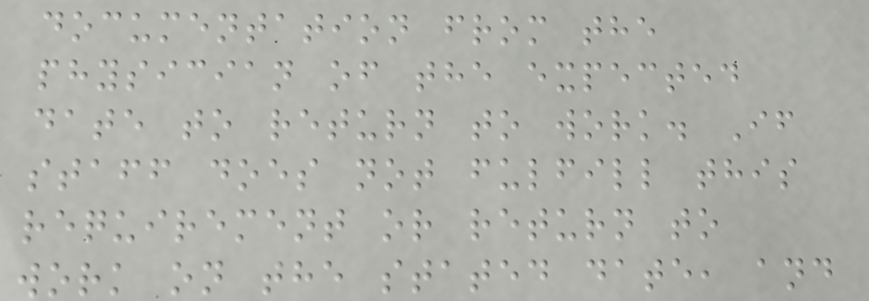documentation from the
physician of the expected
date to return to work. If
staff does not fulfill this
requirement or return to
work on the stated date, and
